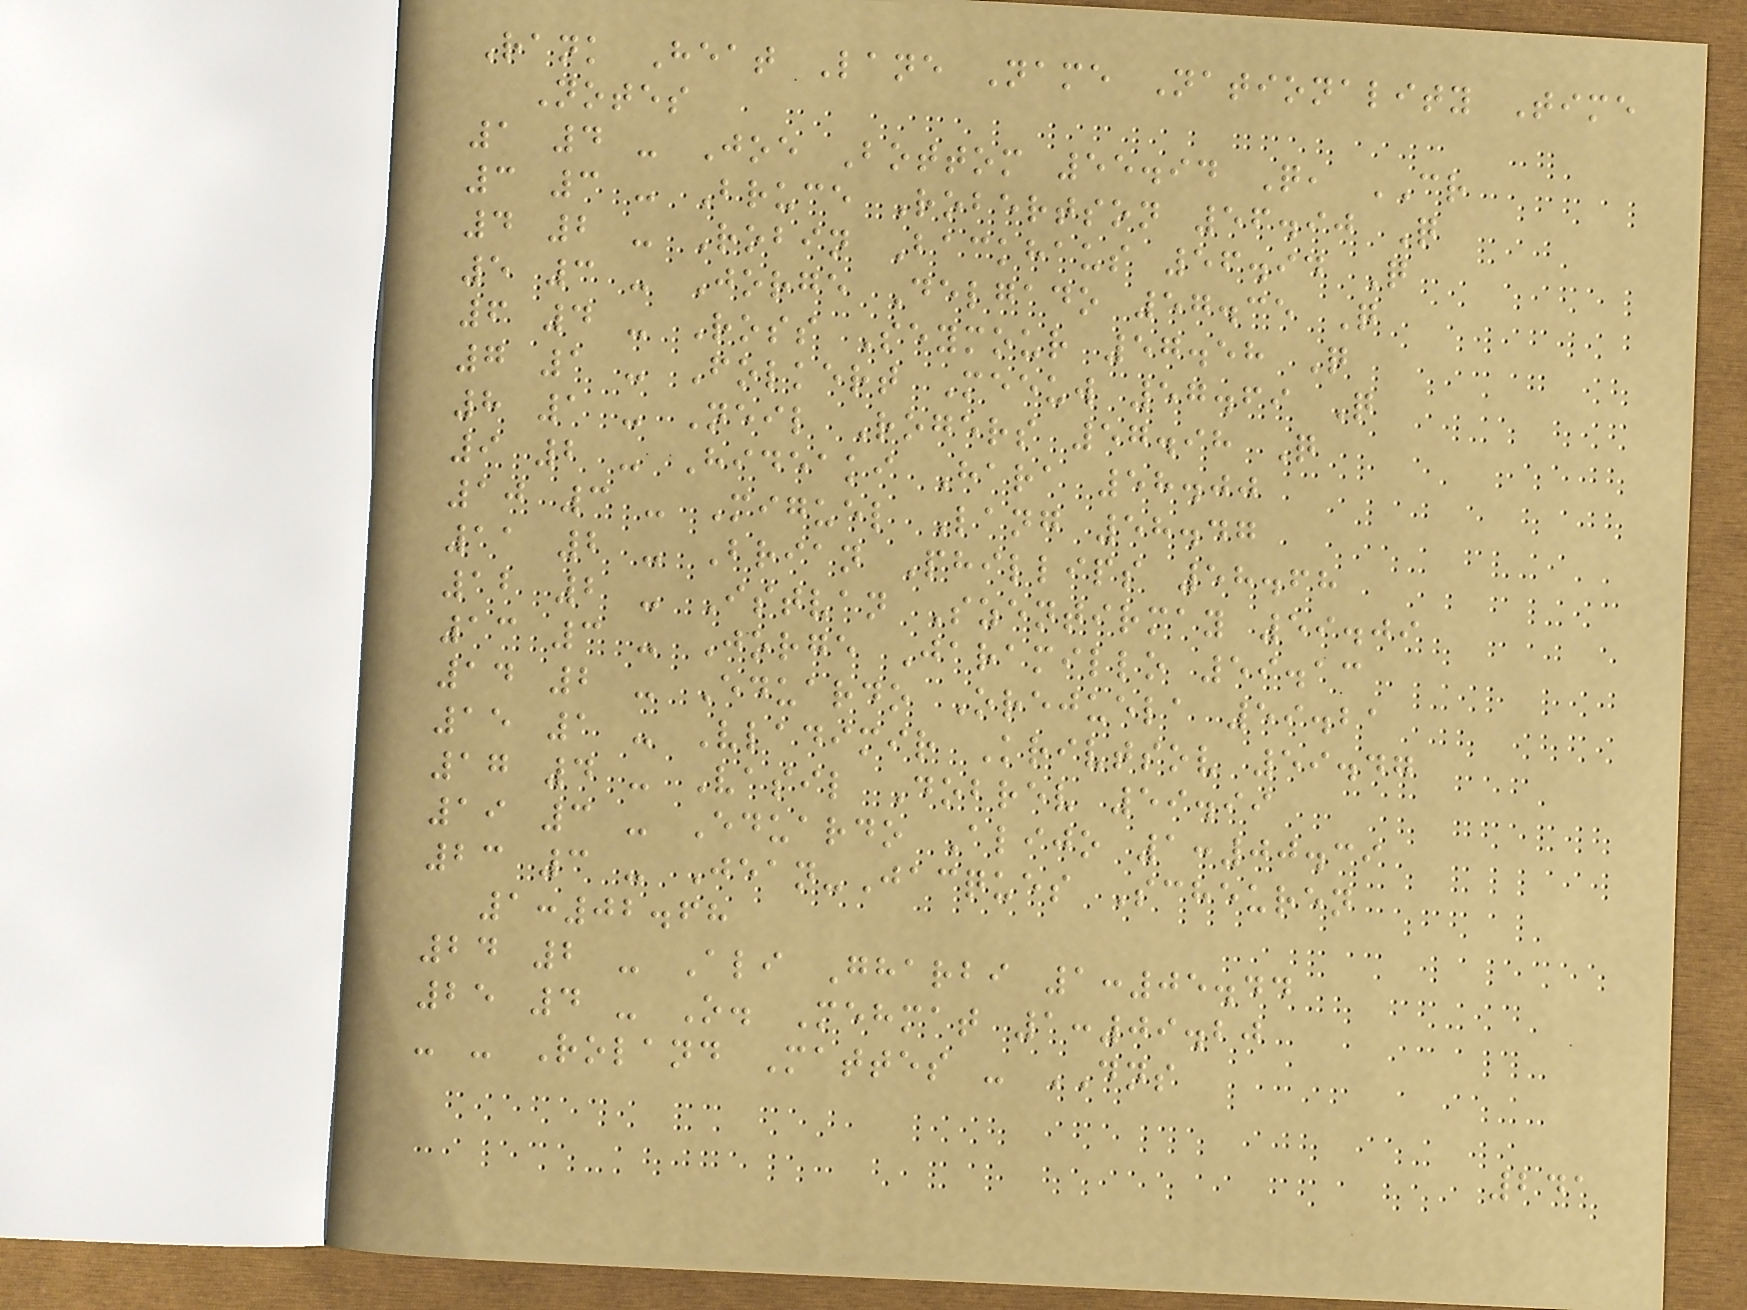Rank Heat Lane Name Nationality Time
Notes
1 4 - Joe Bottom 55.94 Q, CR
3 3 - Bruce Robertson 56.90 Q
4 2 - Robin Backhaus 56.94 Q
5 3 - Jorge Delgado 57.35 Q
6 4 - Ross Seymour 57.58 Q
7 1 - Folkert Meeuw 57.69 Q
8 1 - Neil Rogers 57.98 Q
9 2 - Hideaki Hara 58.00
10 3 - Miguel Lang 58.47
11 2 - Brian Phillips 58.68
12 2 - Istvan Szentirmay 59.09
13 3 - Jorge Jaramillo 59.13
14 2 - Eduardo Orejuela 59.21
15 1 - Vladimir Krivtsov 59.47
17 4 - Vasil Dobrev 59.99
19 3 - Eduardo Alijo 1:00.39
23 3 - Jean-Jacques Scheuren
1:02.68
24 2 - Ali Gharbi 1:05.44
25 4 - O. Mehmat 1:09.20
- - Roland Mattes - DNS
241
